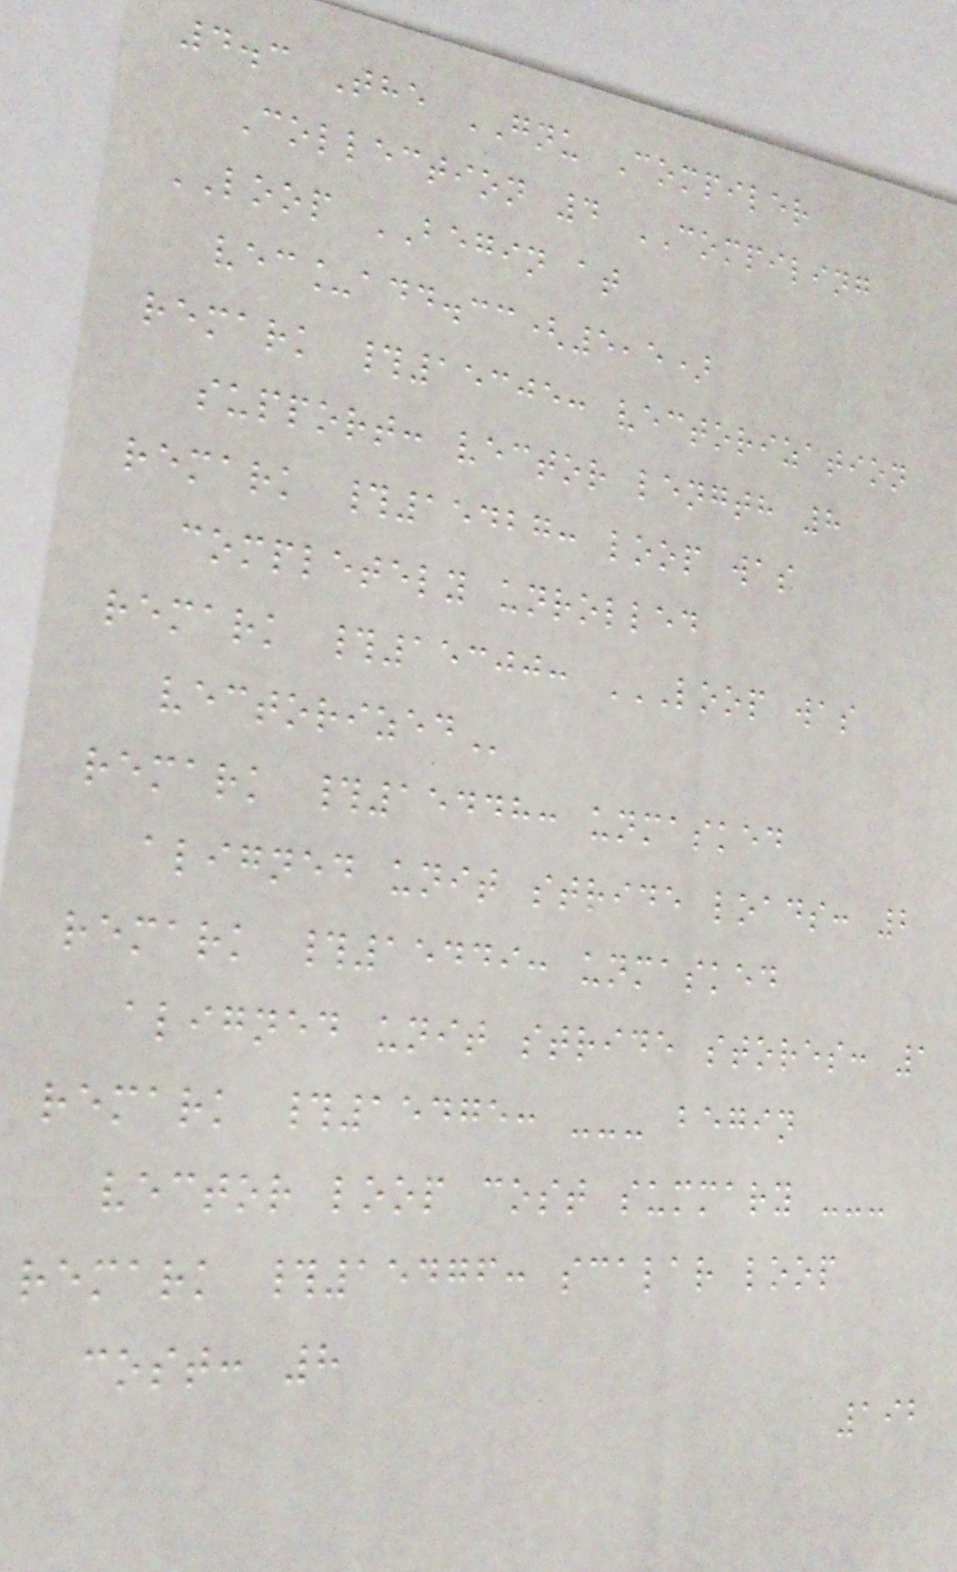4.3 The GNU Compiler
Collection 4 COMPILING
LOOP BEGIN at
vec_add.cc(5,5)
remark #15305: vectorization
support: vector length 8
remark #15427: loop was
completely unrolled
remark #15300: LOOP WAS
VECTORIZED
remark #15448: unmasked
aligned unit stride loads: 2
remark #15449: unmasked
aligned unit stride stores: 1
remark #15475: --- begin
vector loop cost summary ---
remark #15476: scalar loop
cost: 8
192
